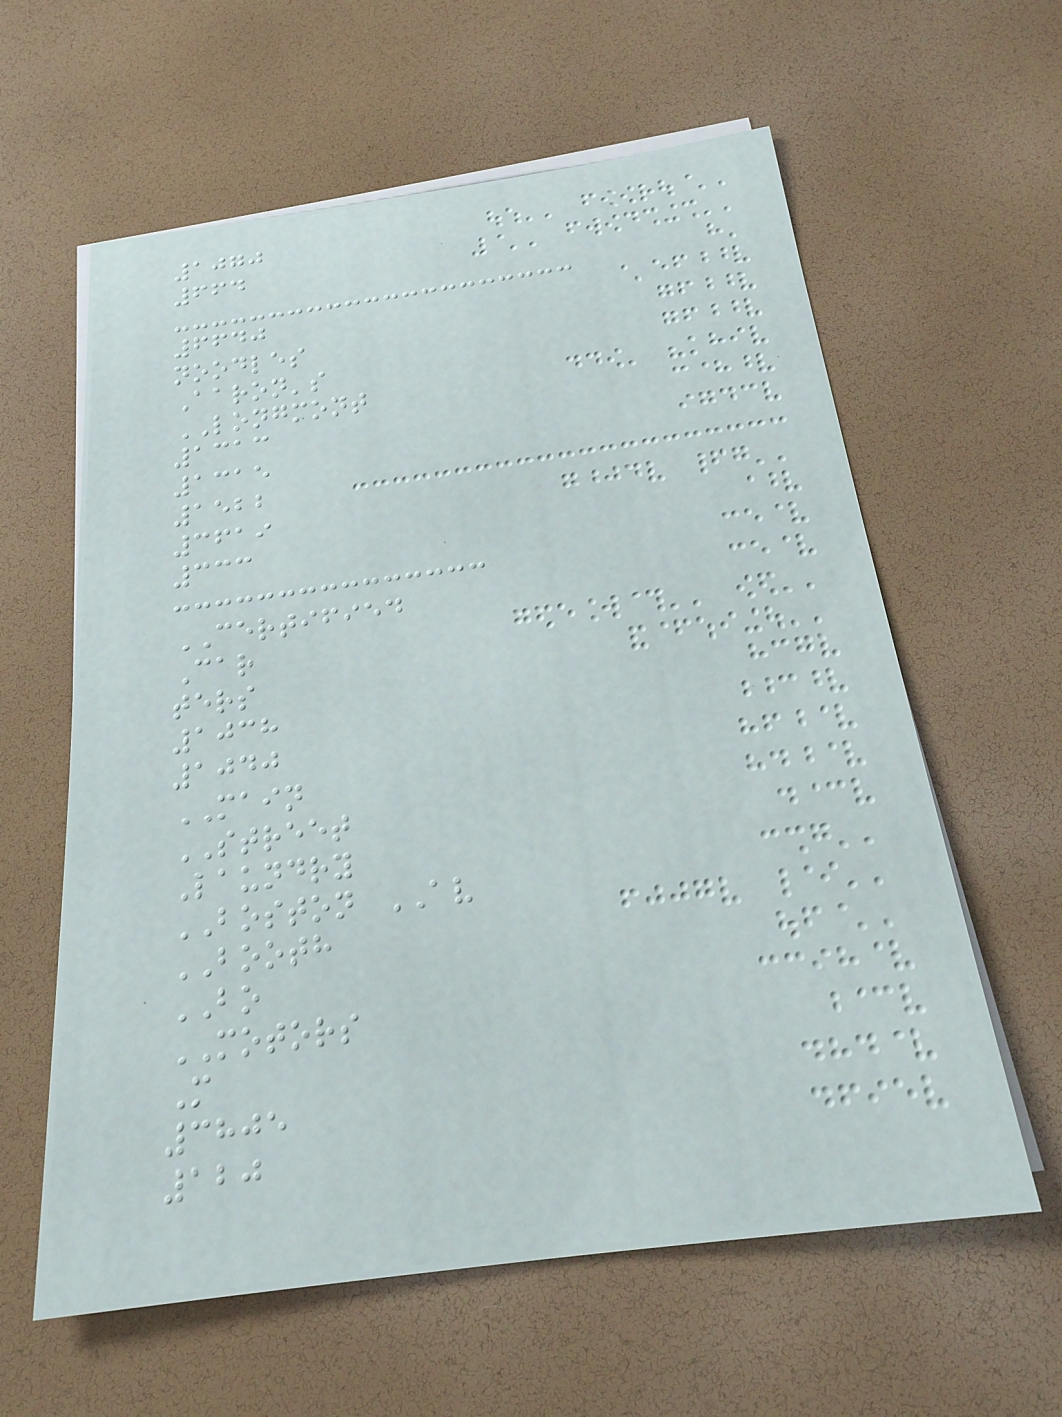1070
664
6640
noodles
Aaron's
LONGMONT
1313
1315
1522
3619
333
CERTIFIED
Car
ters
1038
1040
MAIN
STREET
Laundry
BOSTON AV
BOOTH
BO
MOTORS
M
3805
120
